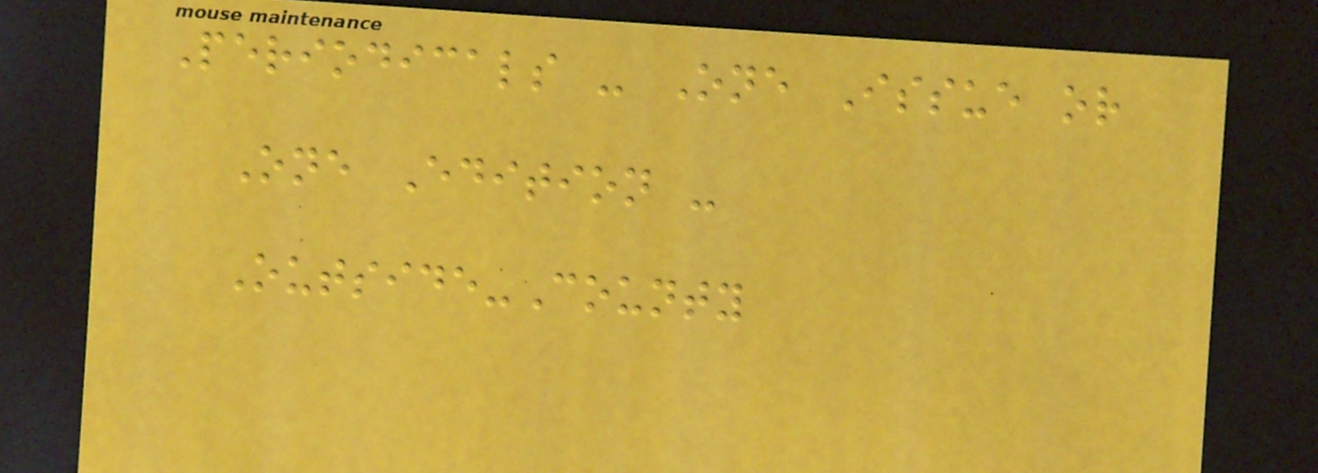Periodicals - One Issue or
One Edition -
Outside-County
